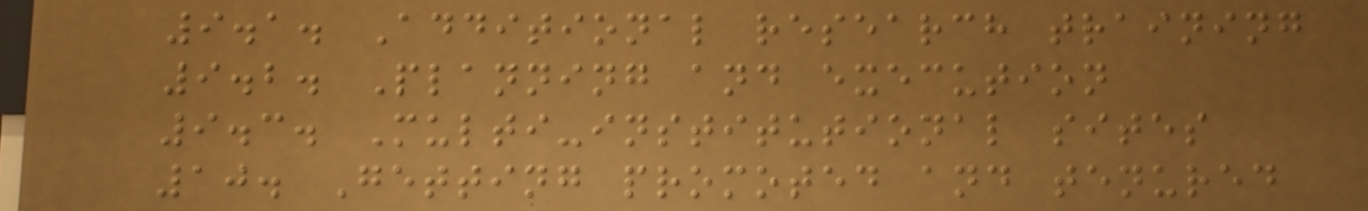9.1. Additional research training
9.2. Planning and execution
9.3. Multi-institutional sites
10. Getting promoted and tenured
